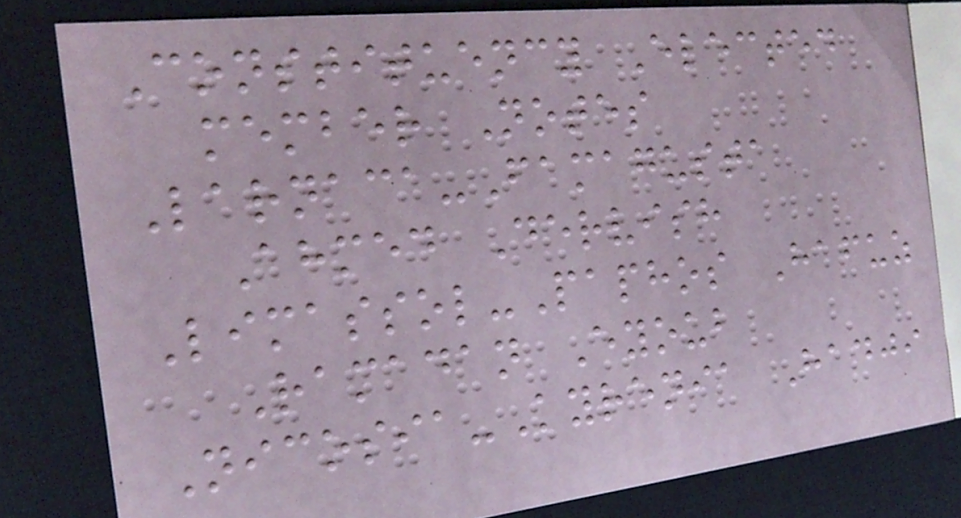Constituency Elected
member Notes
Larnaca-Famagusta
Ahmed Dervish
Limassol-Paphos Hafuz
Ramadan Eyoub
Nicosia-Kyrenia Hadji
